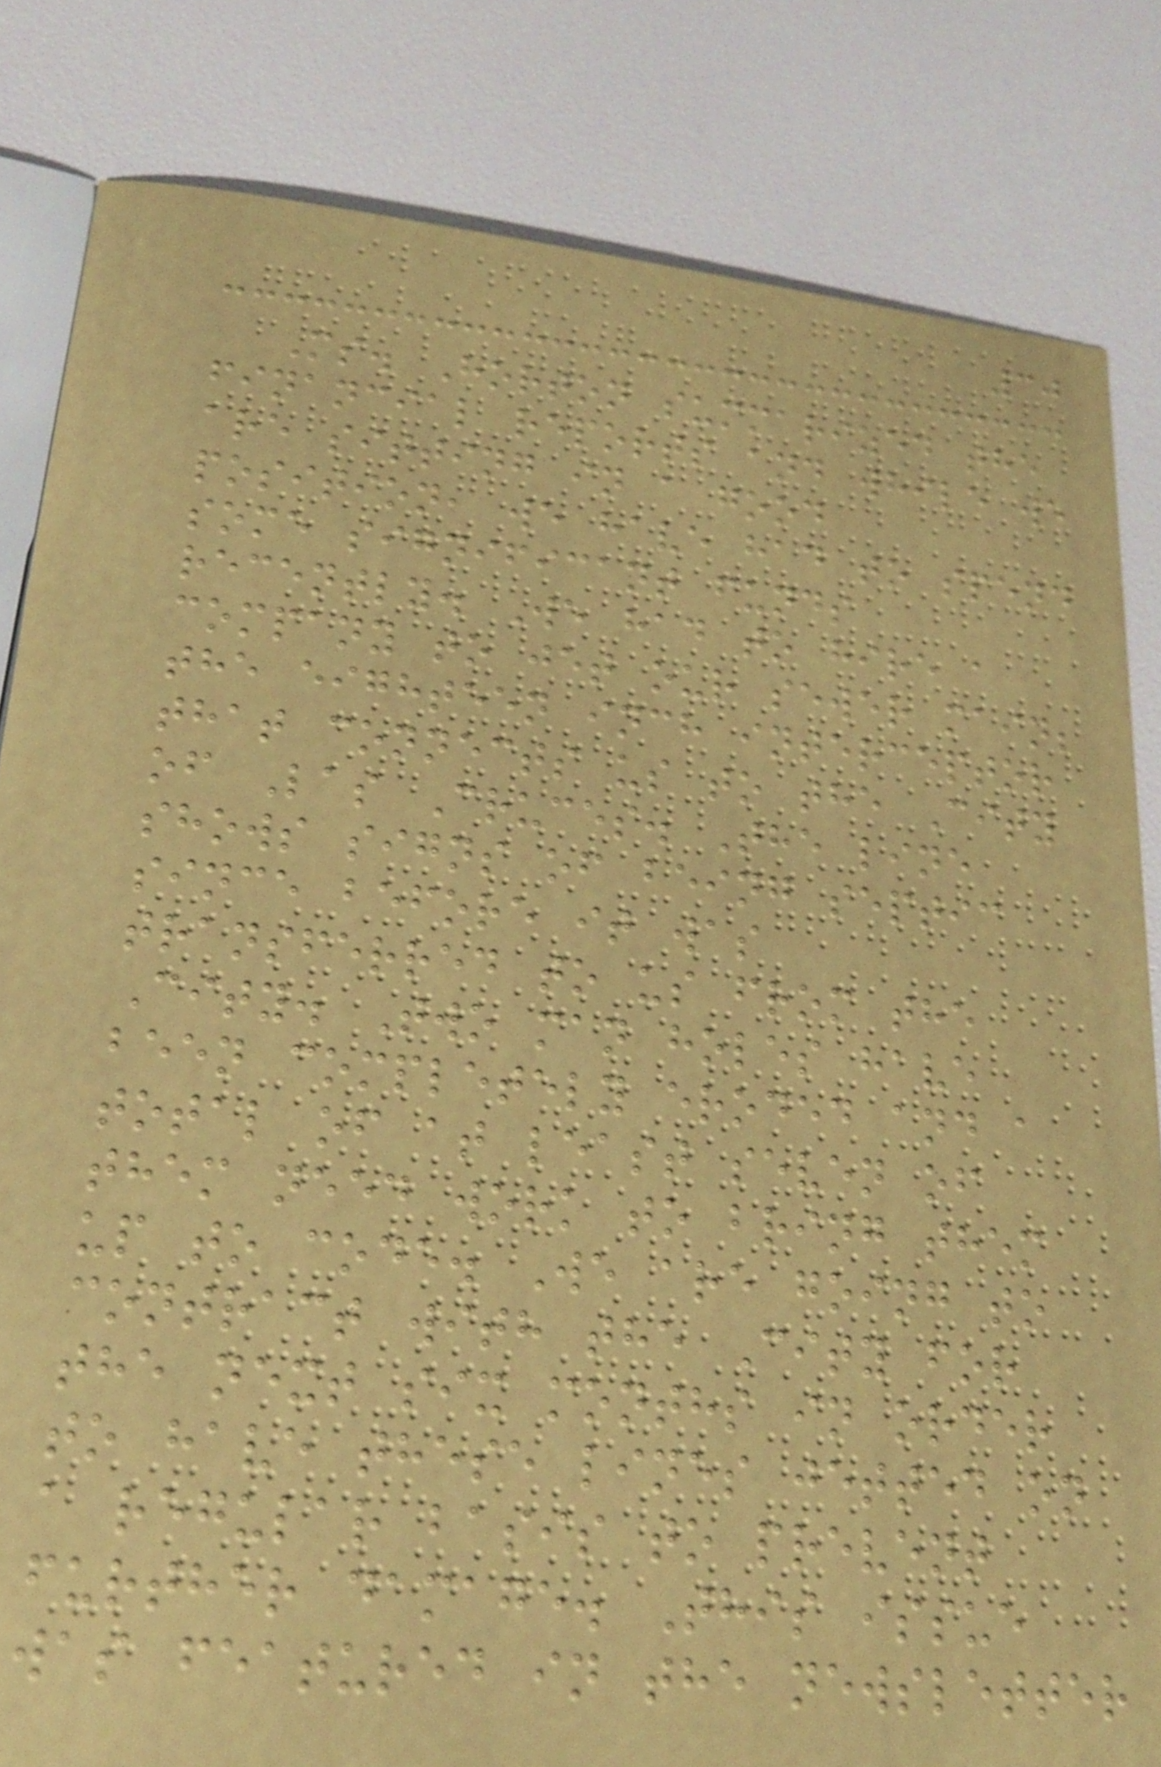30
Ms. Horton summarized the
financial reports and while we
are sitting in a good
position, we have had to spend
some significant funds
recently. We had to hire a
company to jet our sewer main;
the eighteen inch interceptor
that connects us to the City
of Las Cruces. The line
shows signs of being septic
since before it was
transferred to us from the
City. Two man holes have
been completely eroded and a
total of at least seven of
them need work to bring them
up to code. We are going to
contract with the City for
the next six months in order
to have these lines jetted on
a regular basis to prevent
further damage. This issue
was featured in the newsletter
